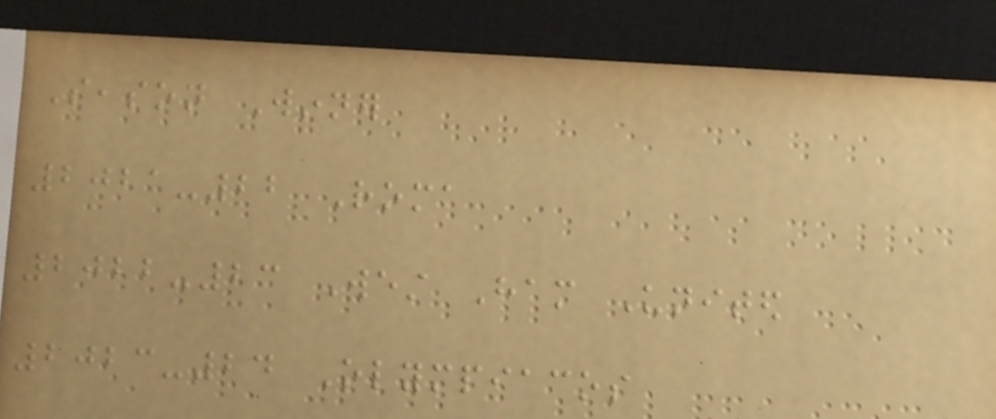Season Winner
2021-22 Roma
2022-23 West Ham United
2023-24 Olympiacos
